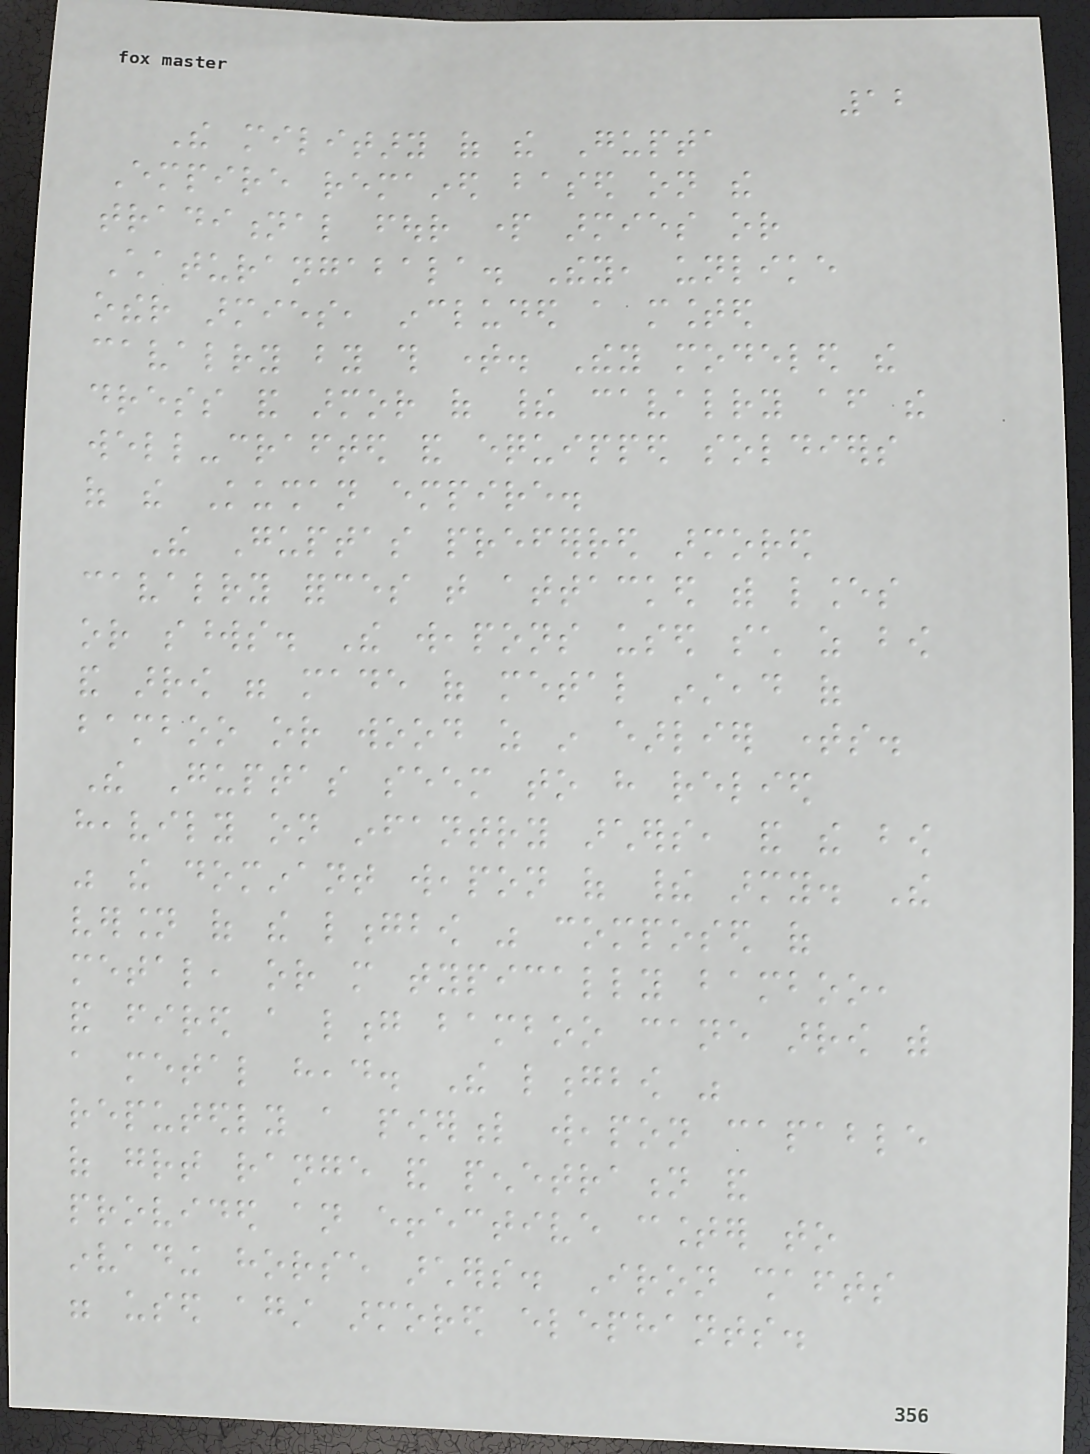12
The military of the Gupta
Empire remained based on the
traditional four part armies or
Chaturangabala. They, unlike
other armies, included a mounted
cavalry by this time. They modeled the
dress and armor of their cavalry after the
well-crafted and equipped soldiers
of the Kushan empire.
The Guptas preferred armored
cavalry forces that attacked with lances
or swords. The weapons used such as bow
and arrow were made of metal instead of
bamboo or wood as in earlier times.
The Guptas seem to have relied
heavily on infantry archers, and the bow
was the dominant weapon of their army. The
version of the longbow was composed of
metal, or more typically bamboo,
and fired a long bamboo cane arrow with
a metal head. The longbow was
reputedly a powerful weapon capable
of great range and penetration and
provided an effective counter to
invading horse archers. Iron shafts
were used against armored elephants.
